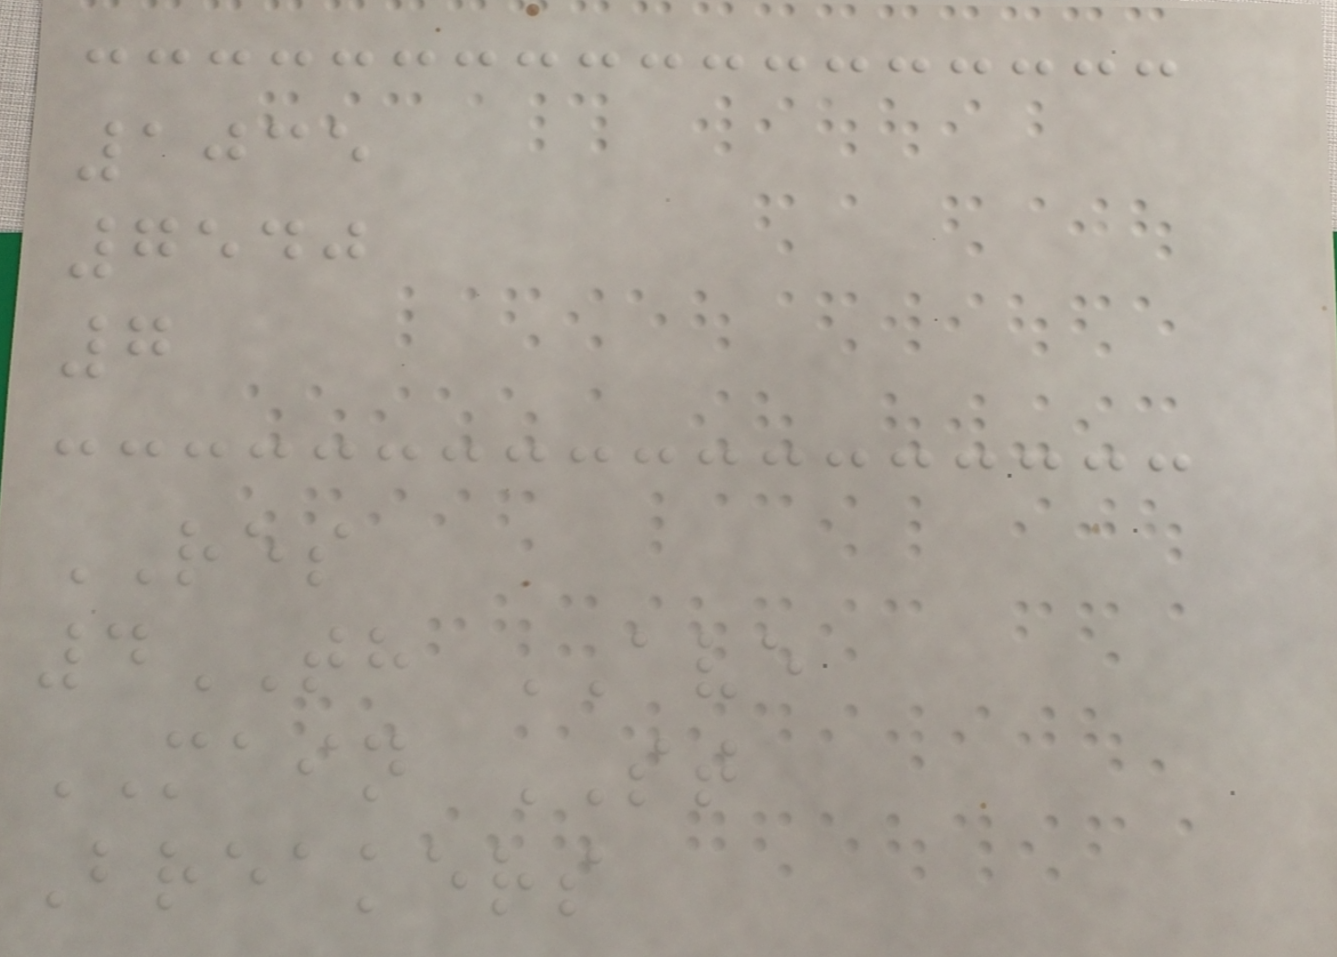1035
7540
7
RES
4TH AVE
MAIN ST
Breakers
